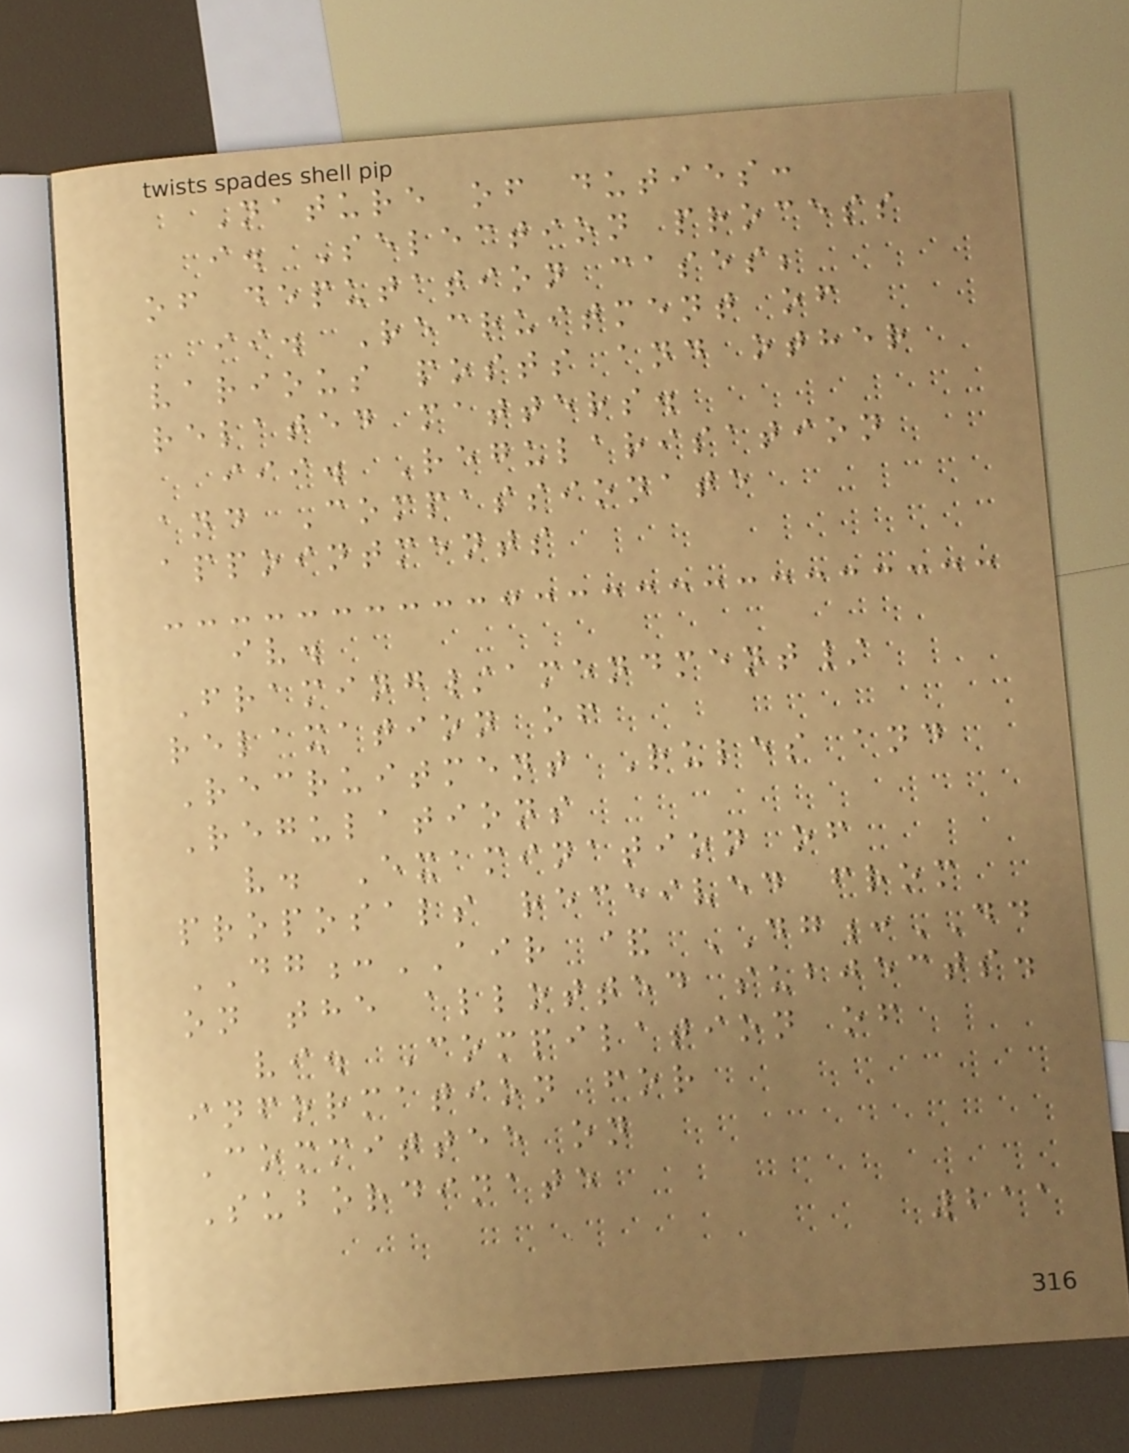Nature of duties:
i. Selection process
of deputation cases;
ii. Recruitment of
various posts and other
related matters.
iii. Regularisation
and Compassionate
appointments
iv.
Framing/amendment/
relaxation of
Recruitment Rules and
Regulations
v. Examination of
proposals received from
DG:AIR & DG:DD
on the allotted subjects.
vi. Compilation of
information for
Committee on
Subordinate
211
